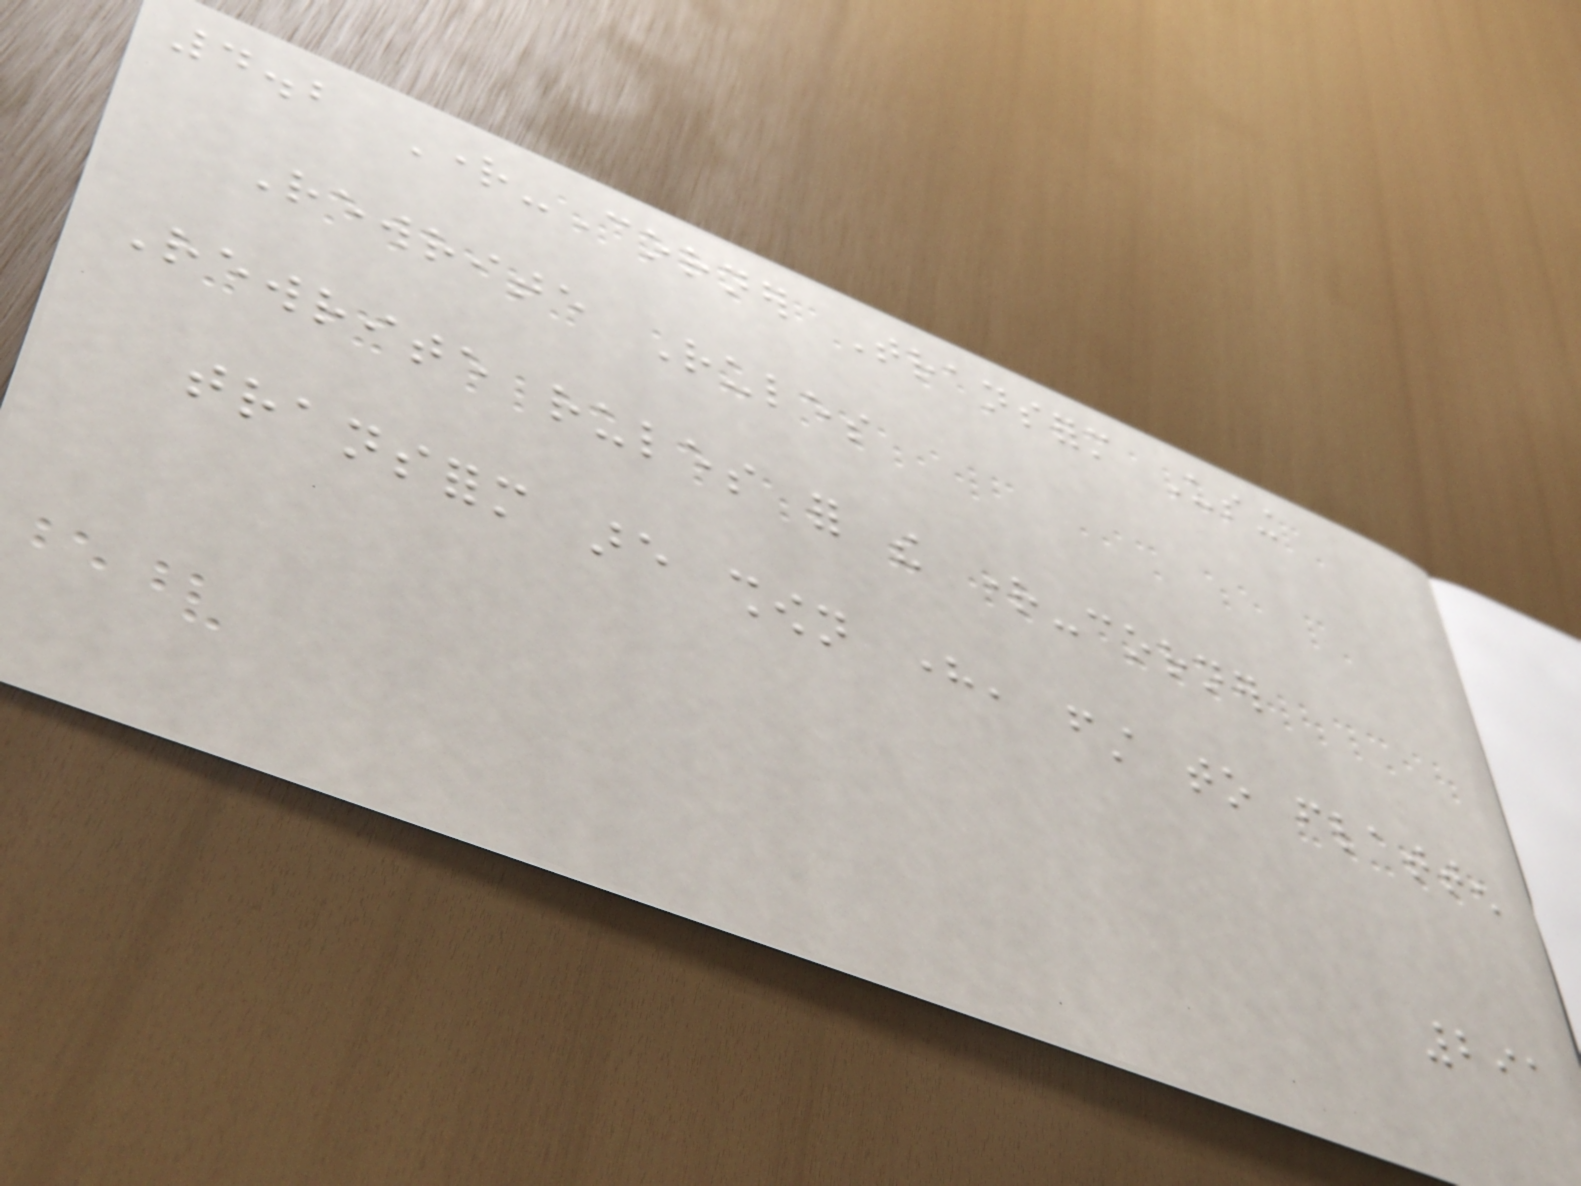4.2 Right-Corner Transform Using
Rewrite Rules
Rewrite rules for the right-corner
transform are shown here, first to flatten
291
